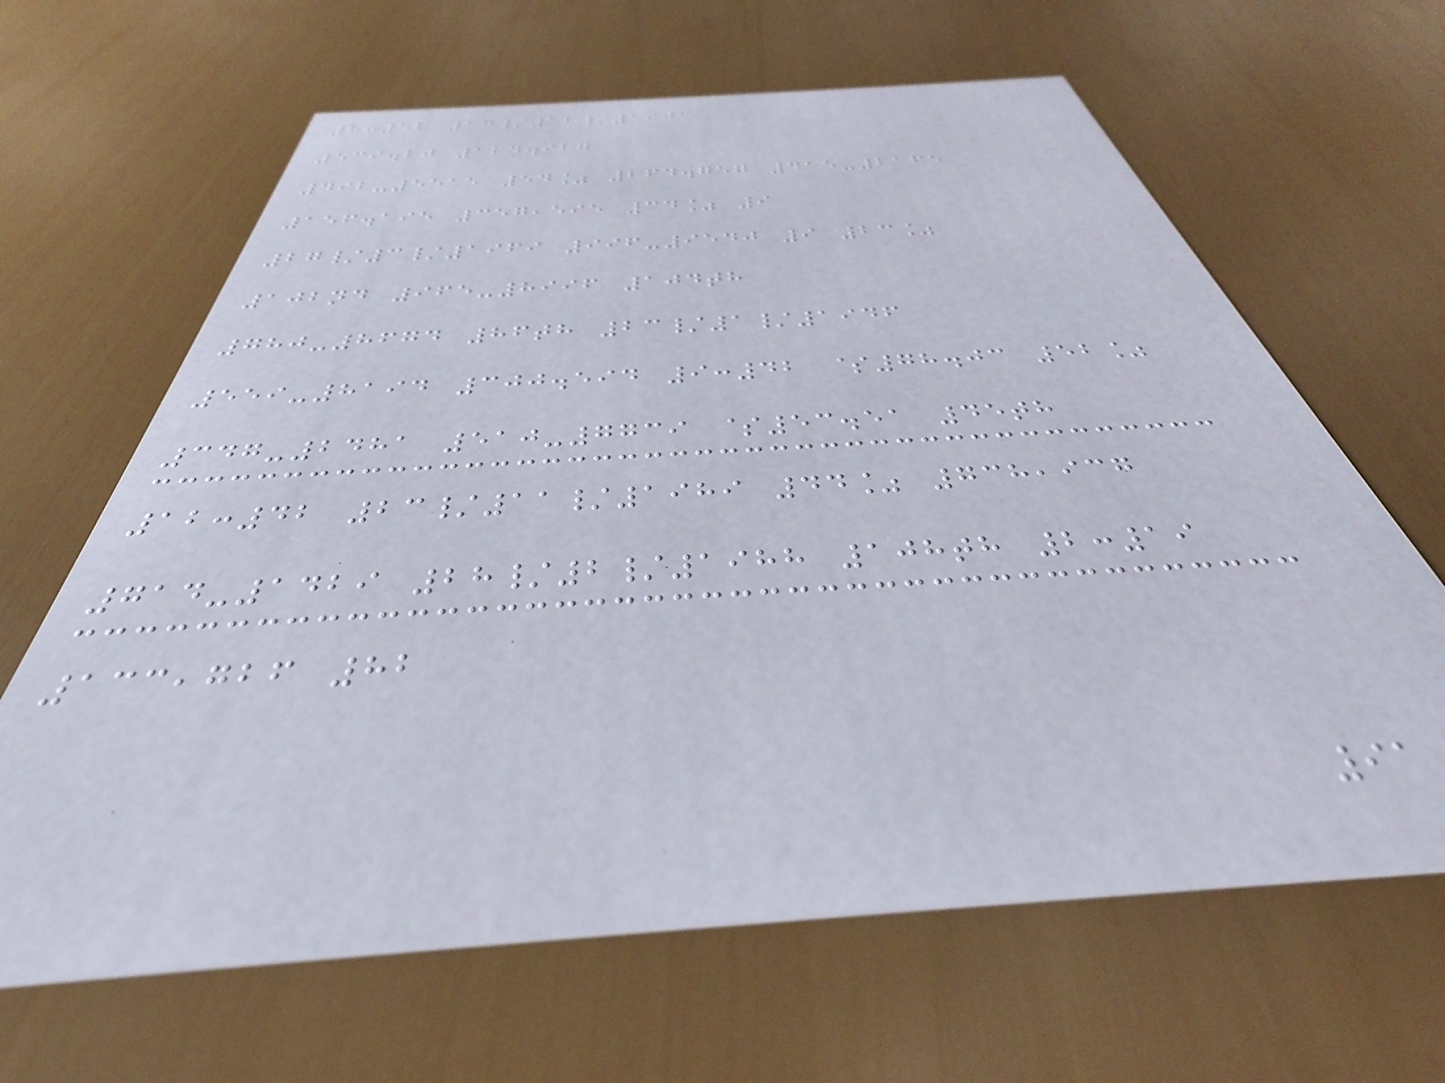8:52 17/12/1903
539.20 124.927
492-5515 54% 264.757 415-2165
156.195 357,595 34% 9
27/3/1969 996-9540 9 23%
102nd 965-8996 104th
780-8674 86th 23/1/1946
559-8194 300.594 9:42 $78.03 52%
347-2481 510-7739 $53.51 45th
12:42 23/11/1989 44% 738,937
714-1429 28/2/1988 108th 2:19
133,726 82
91
